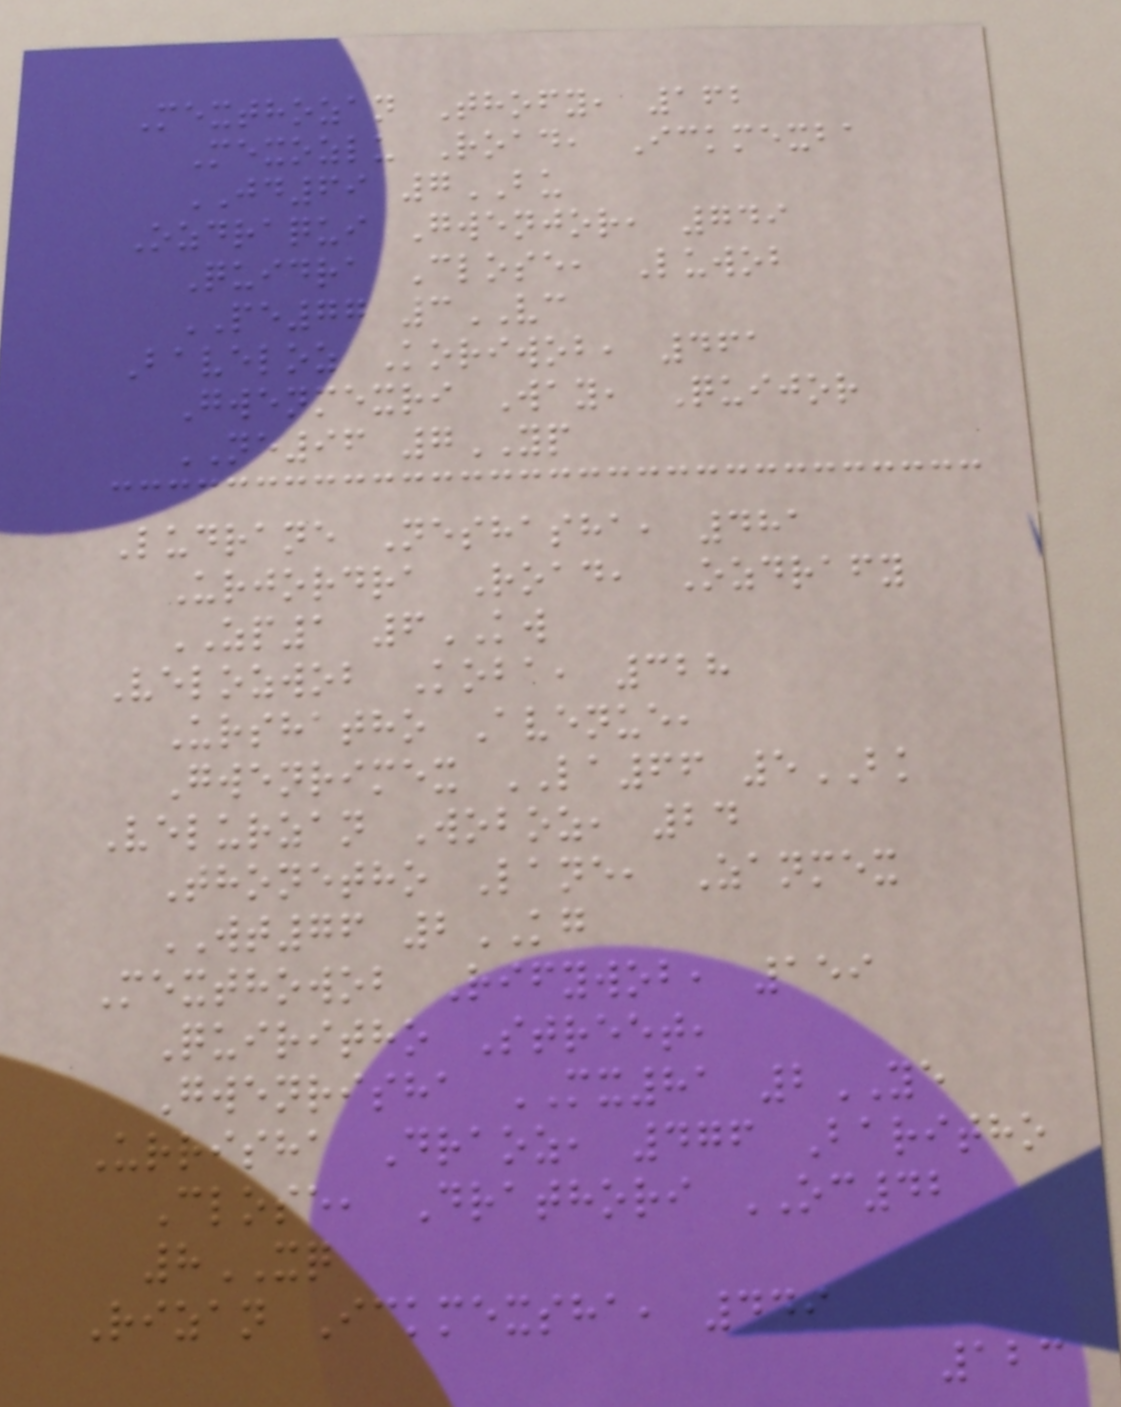Mexthozan Thofy, 162
Mexozlu Road, Ickmexba
JD69 7BU
Ozdraqui Gwenjor, 749
Quidra Close, Luwob
PE77 3VC
Baveloz Koriwob, 461
Gwenmexri Way, Quijor
NE96 7YP
Ludrane Neshasha, 481
Urjordra Road, Ozdrafy
ZP1 6KW
Velozwob Koba, 328
Urshatho Avenue,
Gwenrimex LA66 5BK
Velurzan Woboz, 24
Thonetho Lane, Zanmex
WT76 2KG
Mexthowob Rifywob, 159
Quiritho Street,
Gwenrisha MX81 2YE
Urrisha Draoz, 476 Baritho
Close, Drathori OC42
8XQ
Rizan Ickmexsha, 449
123
